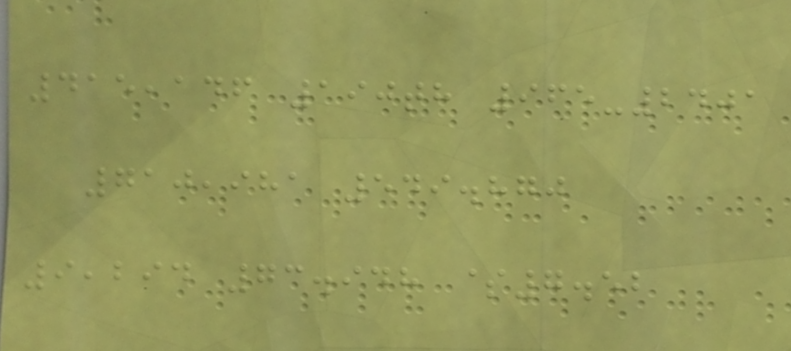415,146 190th 965-2401
710,981 549.870
9,294 73.948 $7.52
